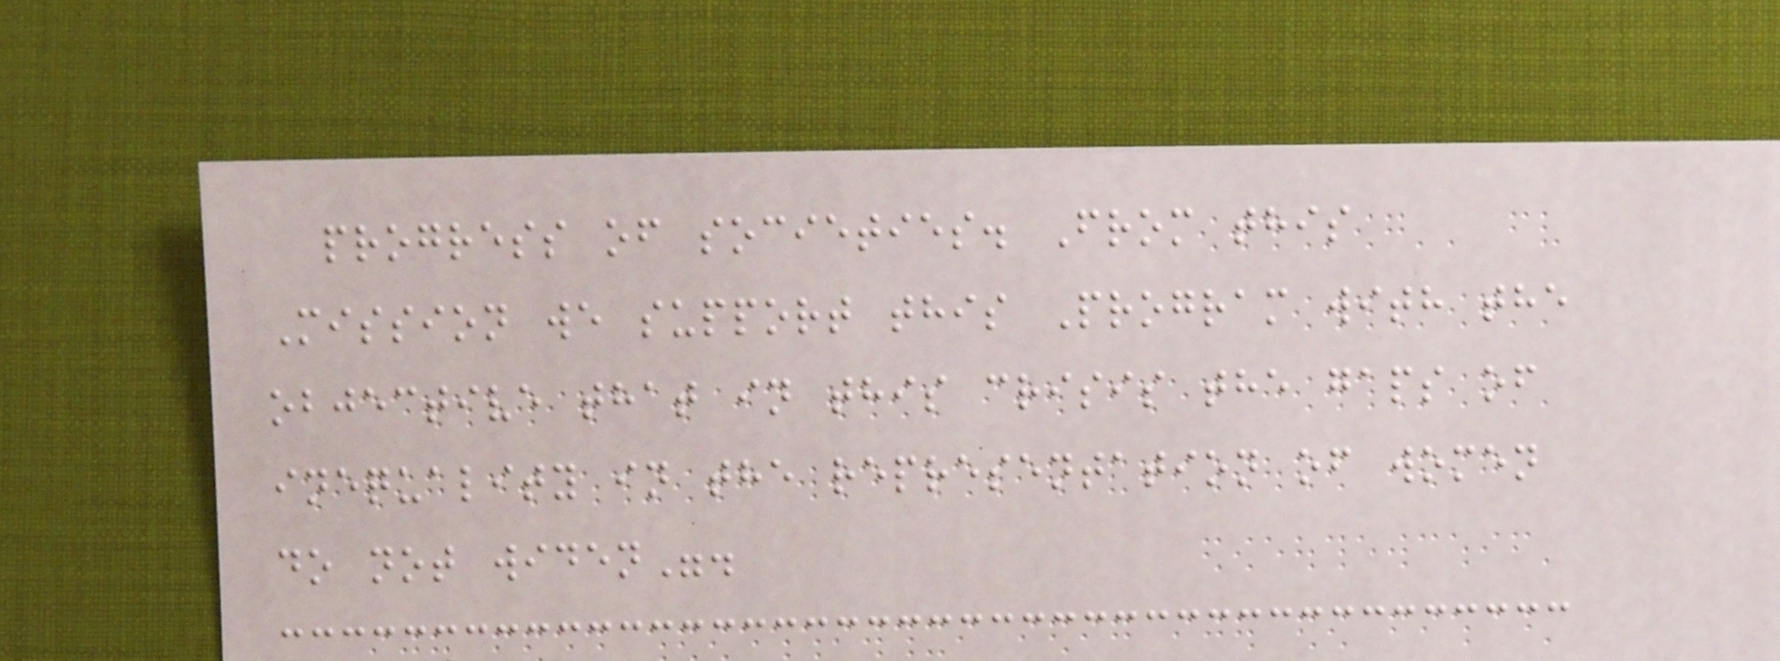progress of societies. From this
Mission we support this Program with the
objective that in this crisis the gaps of
inequality in the representation of women
do not widen".
